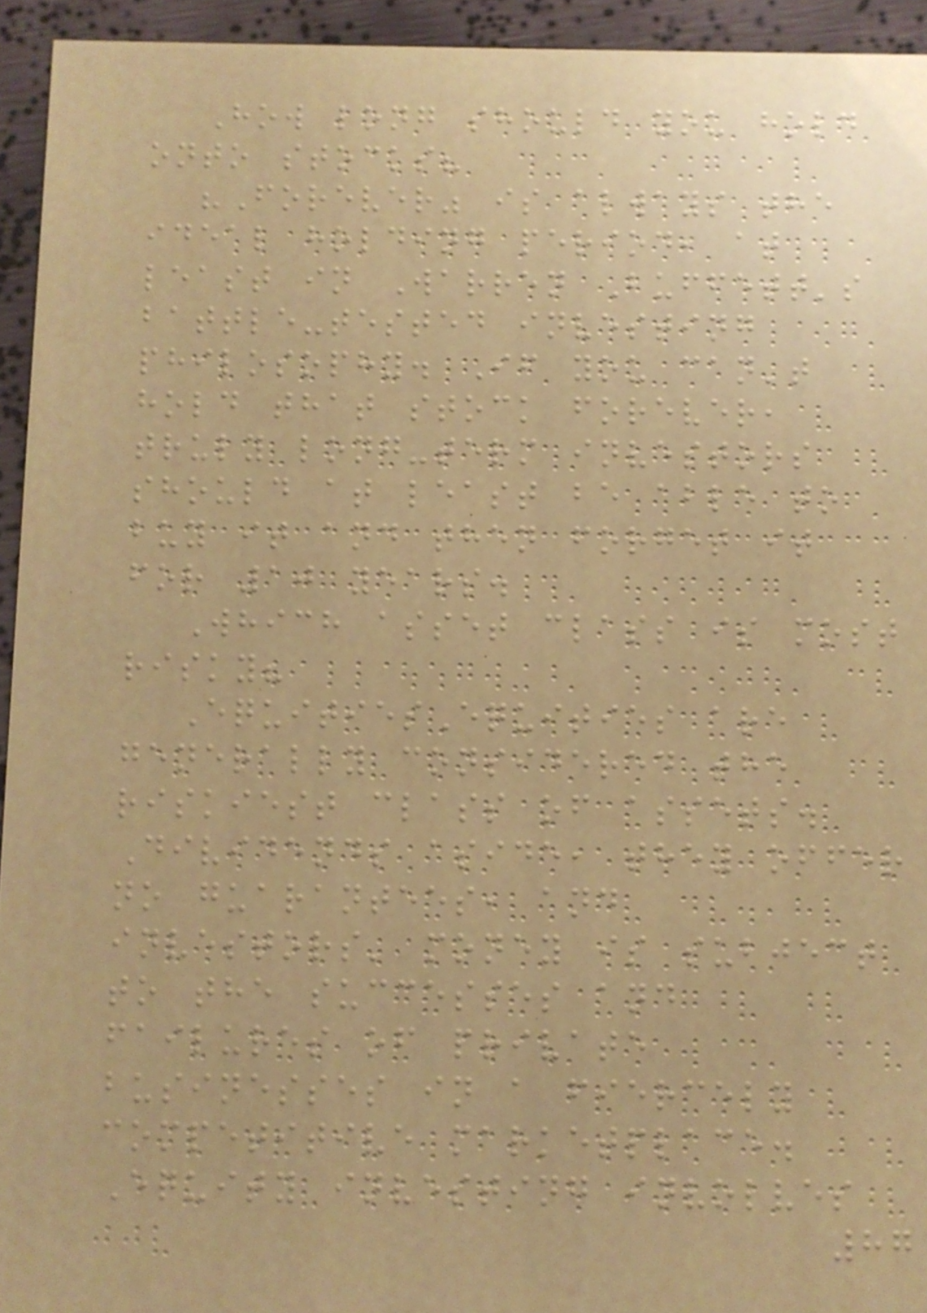How long should you hold
onto stocks?
"Forever" is always the
ideal holding period, at
least in Warren Buffett's
battle-tested investing
philosophy. If you can't
hold that stock forever,
truly long-term investors
should at least be able to
buy it and then forget it
for 10 years.
Which asset class is most
risky?
EquitiesEquities are
generally considered the
riskiest class of assets.
Dividends aside, they offer
no guarantees, and
investors' money is subject
to the successes and
failures of private
businesses in a fiercely
competitive marketplace.
Equity investing involves
87
